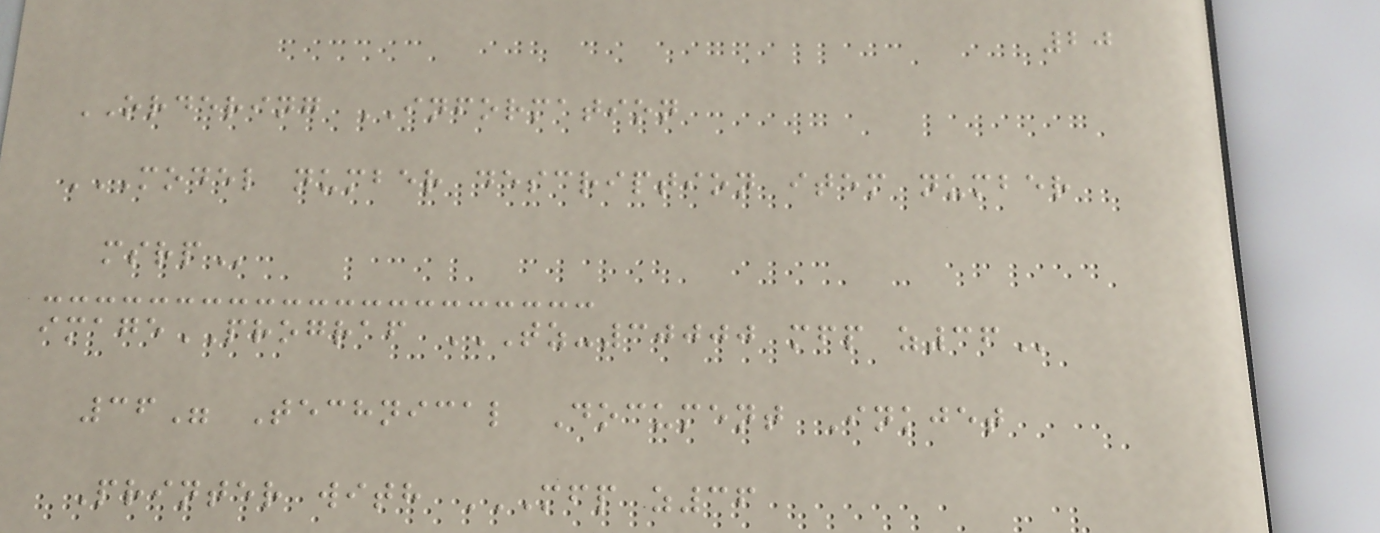20
ORDERING INFORMATION
MODEL NUMBER DESCRIPTION ITEM NUMBER
MSRP
imagePROGRAF TZ-30000 MFP Z36
36" Technical Document Inkjet
Printer with MFP Z36
